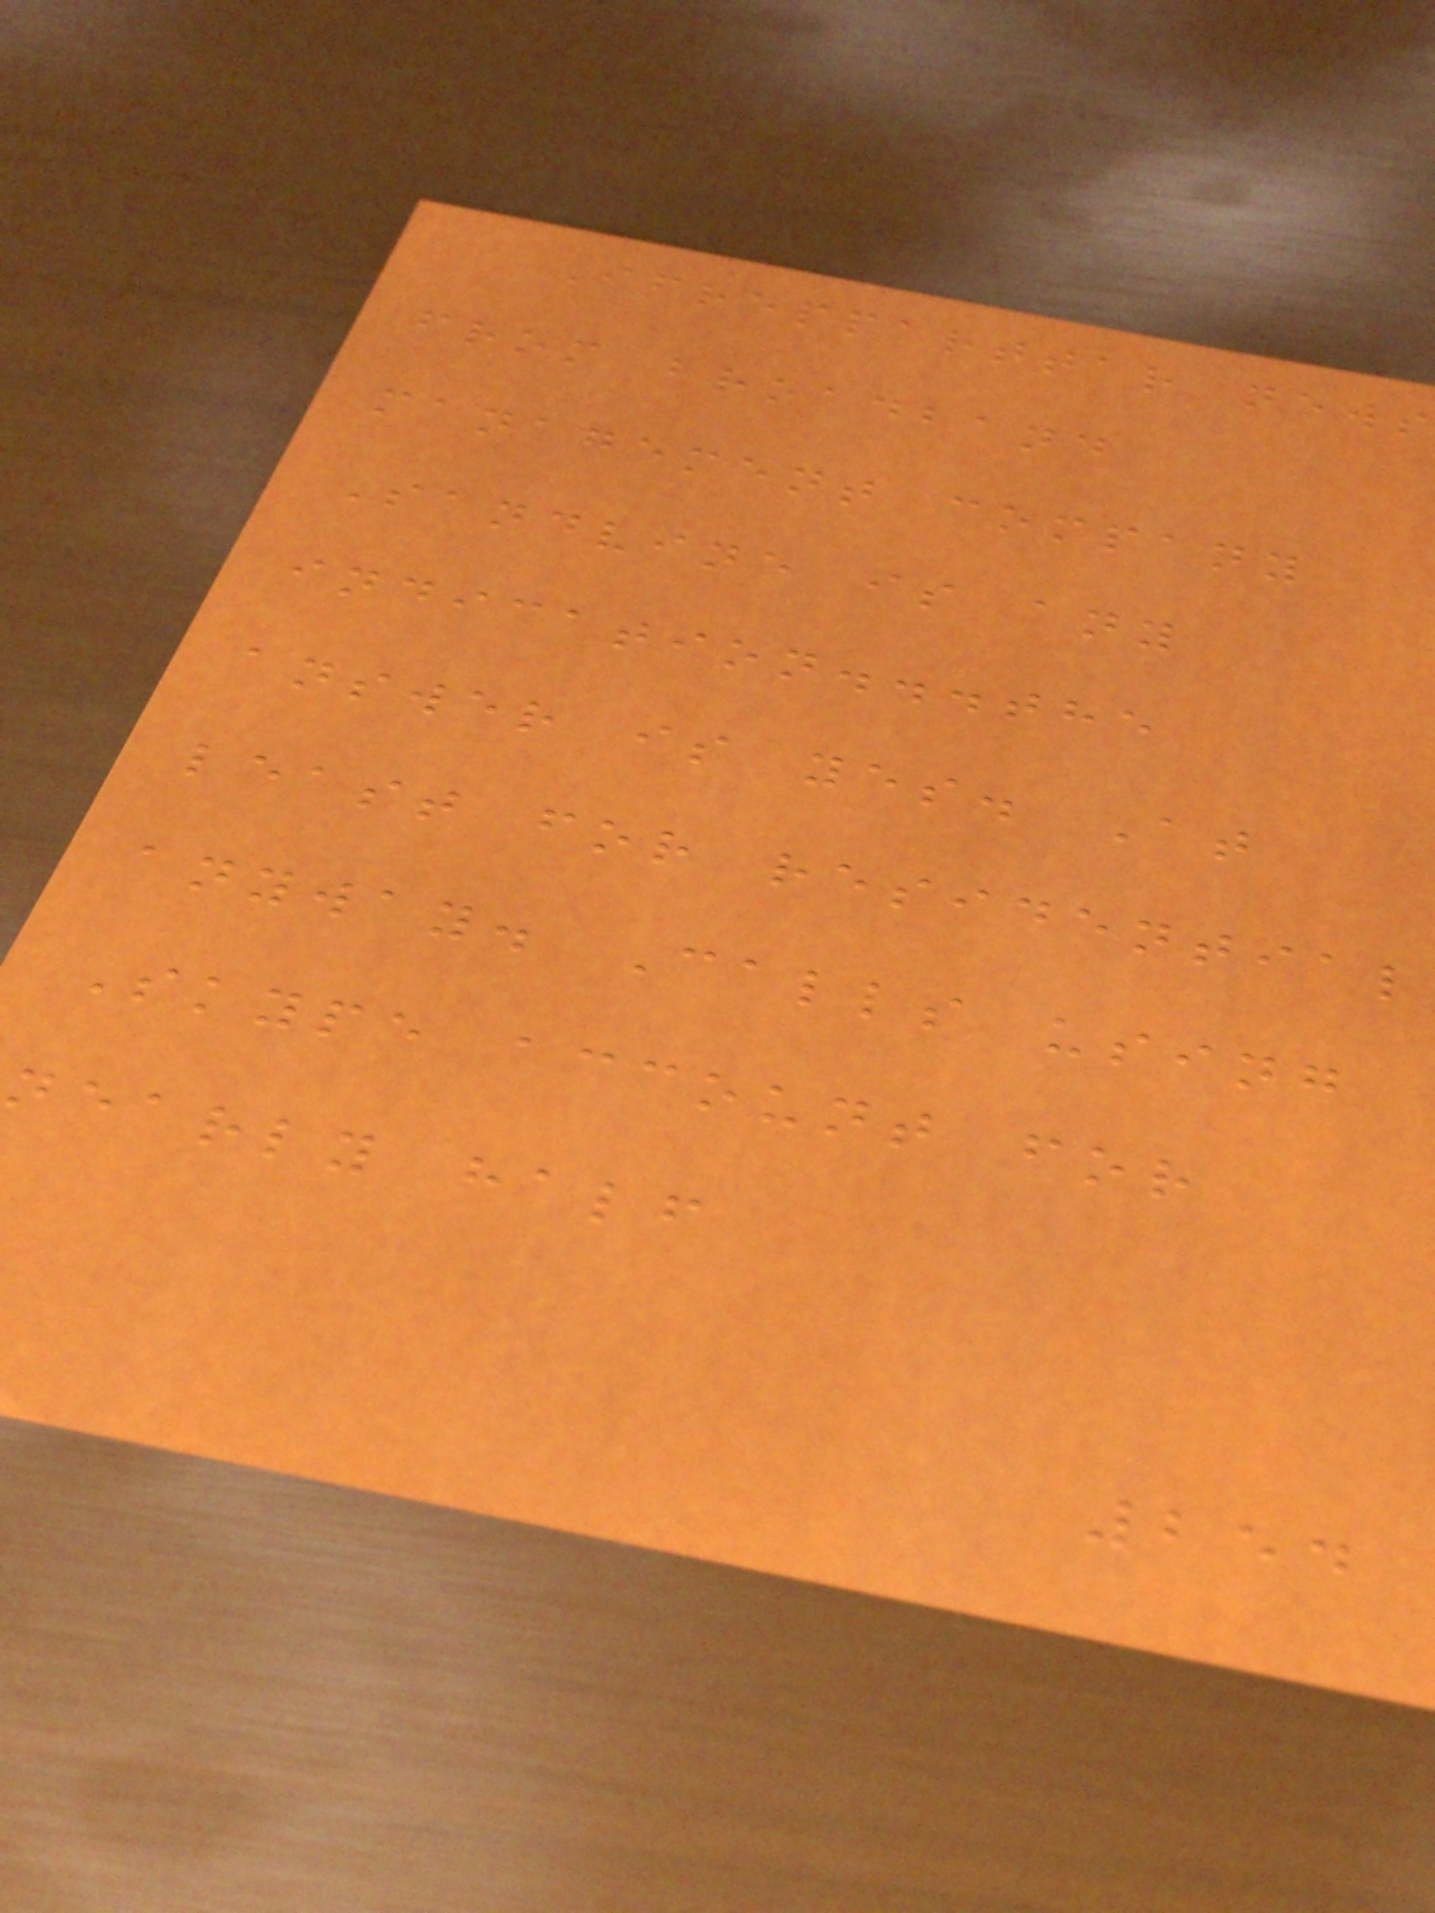Ifrepparttar news
from broadband
management company
Sandvine is any
indication...the
answer is yes. At
least for residential
anyway. Calls using
Skype account for
nearly half
254
